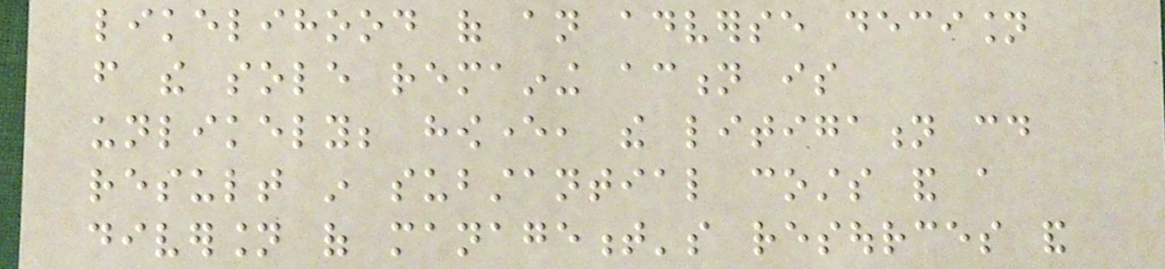likelihood of an adverse decision
from the sole remaining action is
unlikely; however, the litigation could
result in substantial costs and a
diversion of management's resources and
